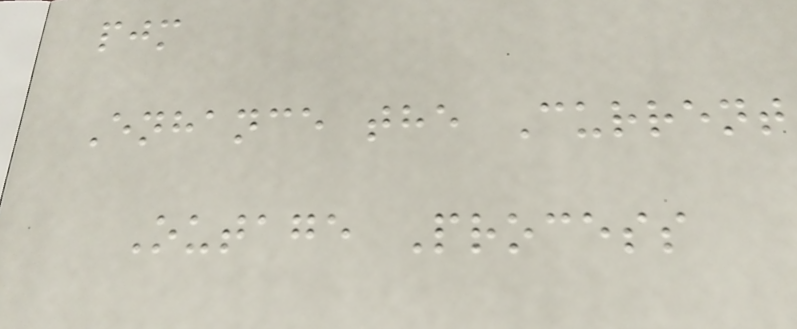pjm
Enhance the Current
Outage Process
